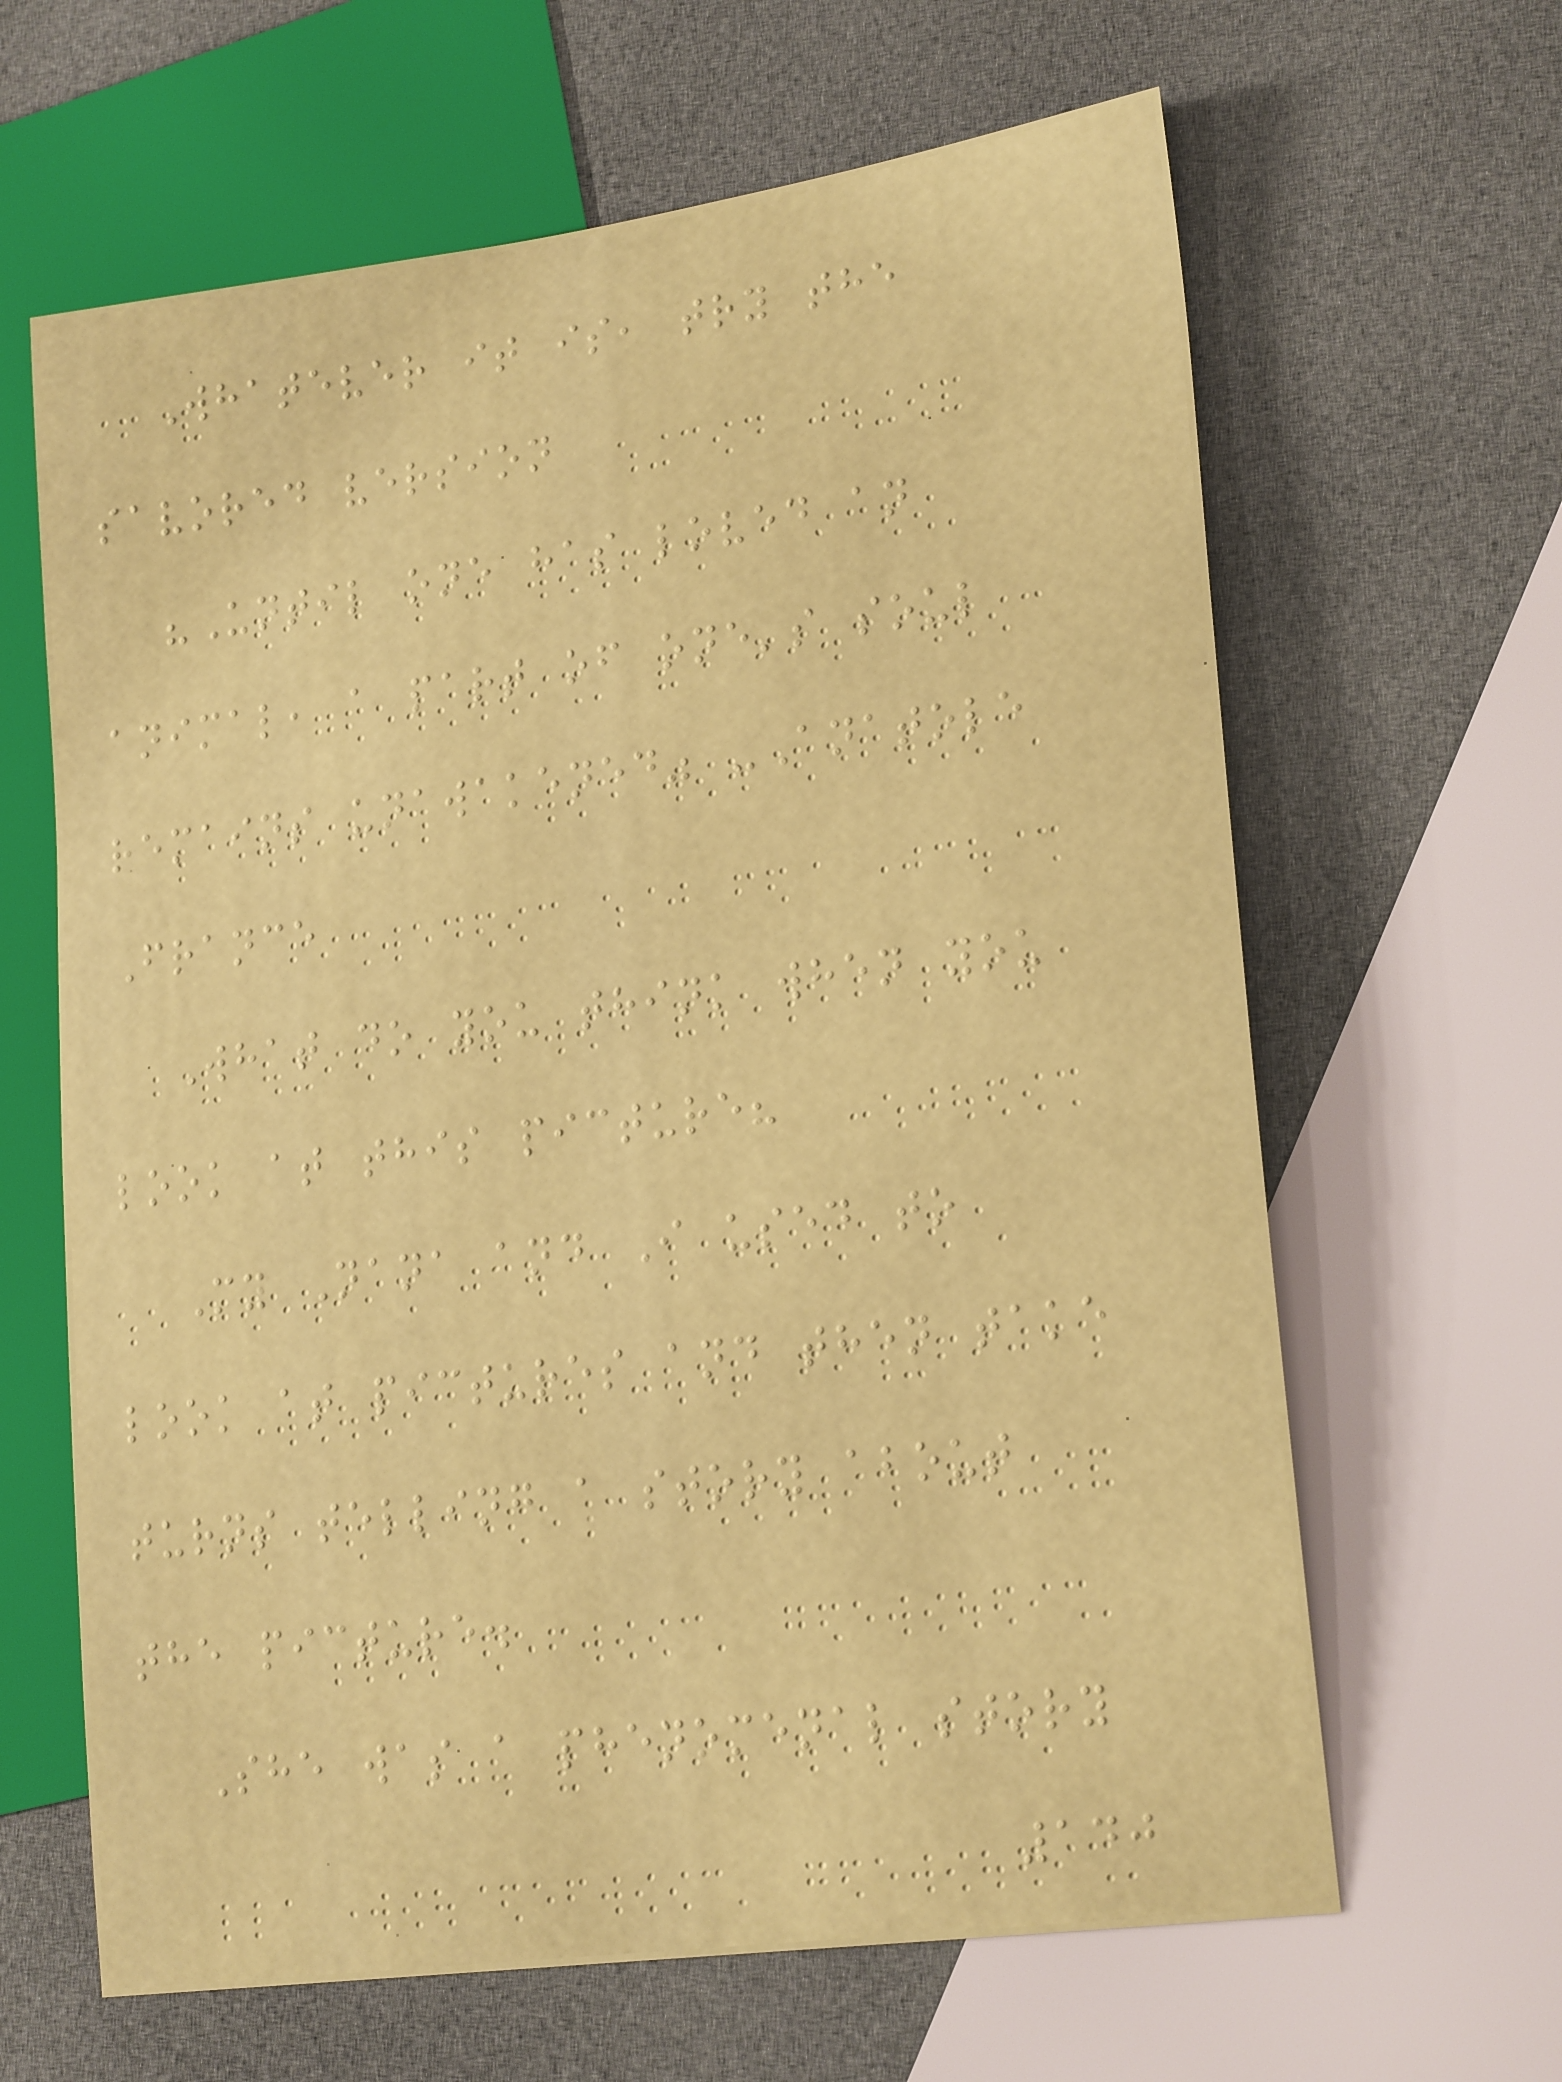Whatever it is, try the
savored version
"Until one has loved an
animal, a part of one's soul
remains unawakened" -Anatole
France
What do you think when you
look at this picture?
My Nana and I used to
look at pictures and then take
turns telling a story about
the picture.
She was a phenomenal story
140
